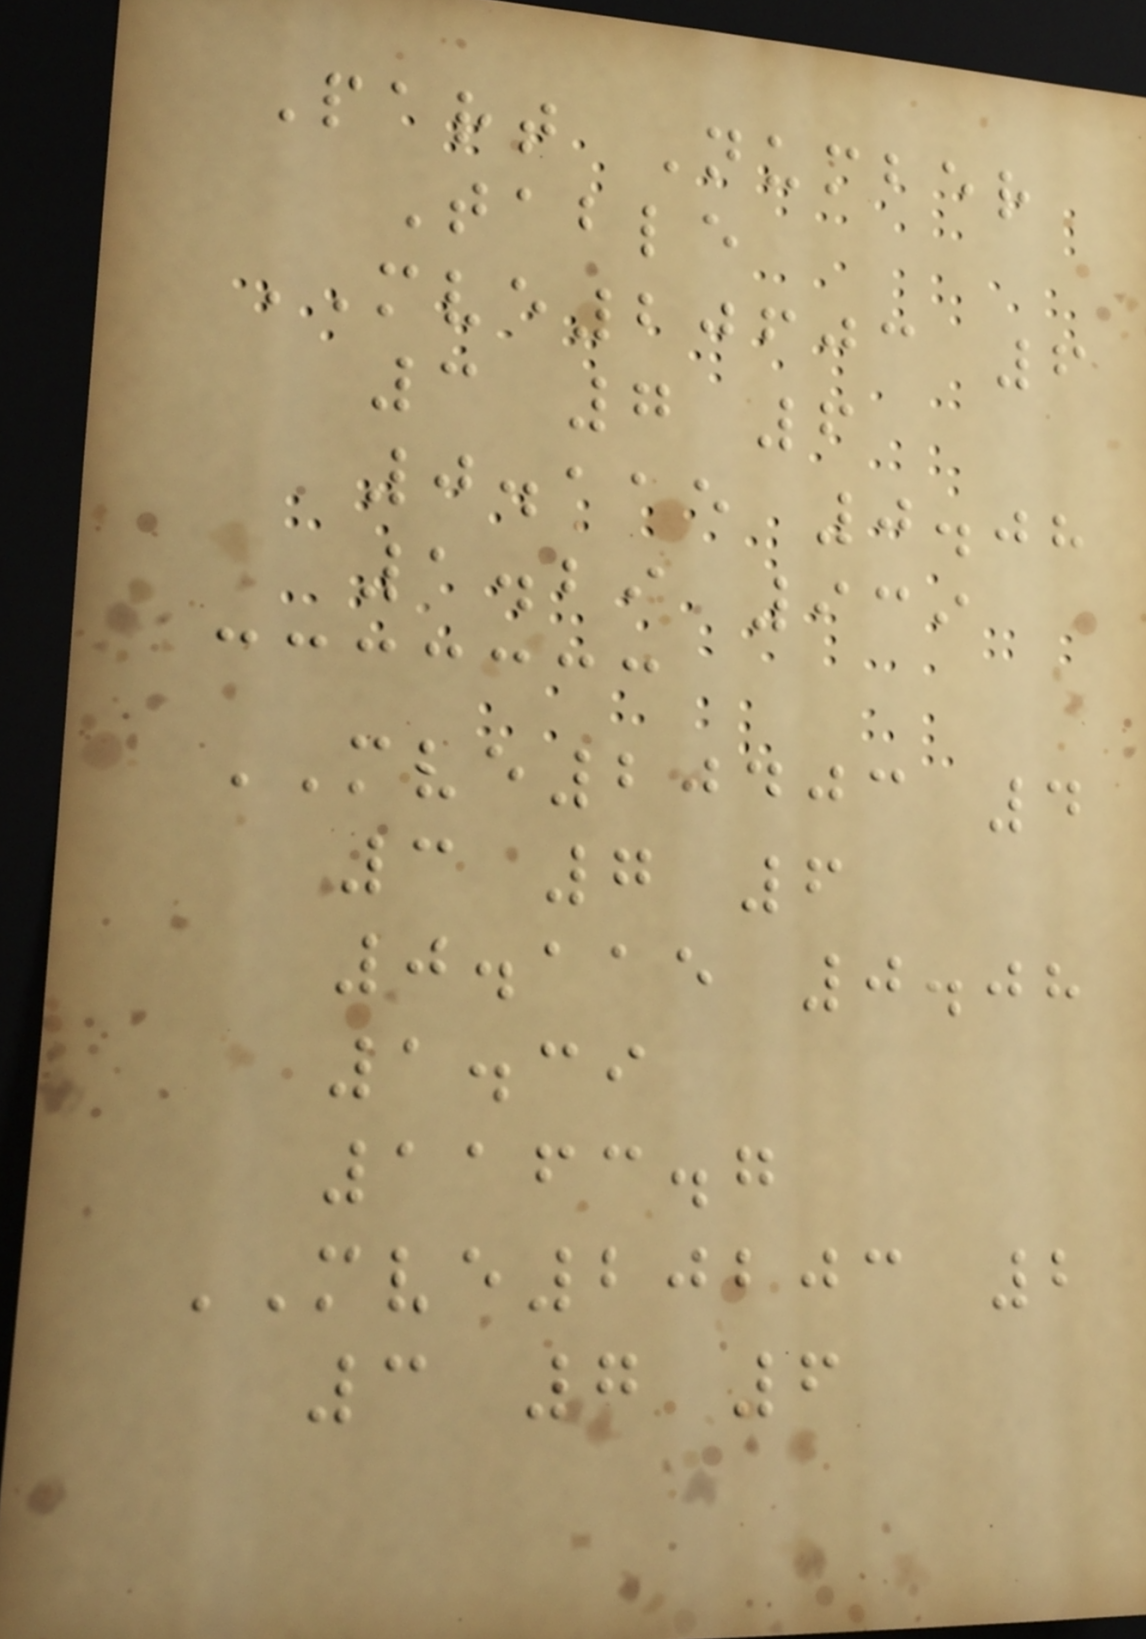Part Number
Table
MVE20603 6
3 7 6
0.115 0.08
1.29 939
MVE20403 4
3 7 6
0.115 0.08
1.39
1163.7
MVE20203 2
3 7 6
